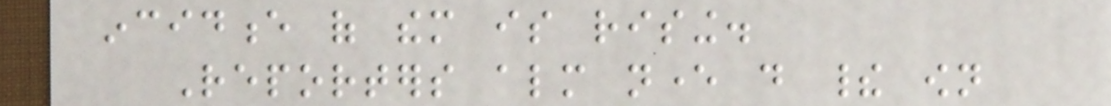incidence of them is rising.
Reporters almost never do their own
